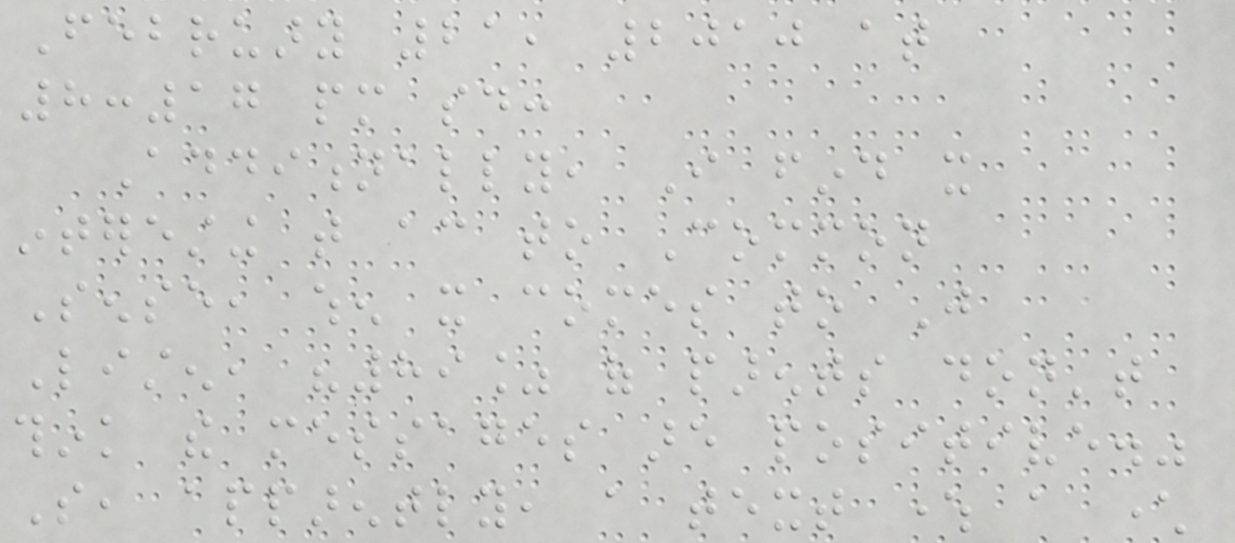February 21, 2010 at
8:17 pm said:
Additionally, I find it
interesting that according to Common
Sense, when it comes to Just
Listen, "89% of parents don't
think the messages are positive."
So, apparently, a text where a character
